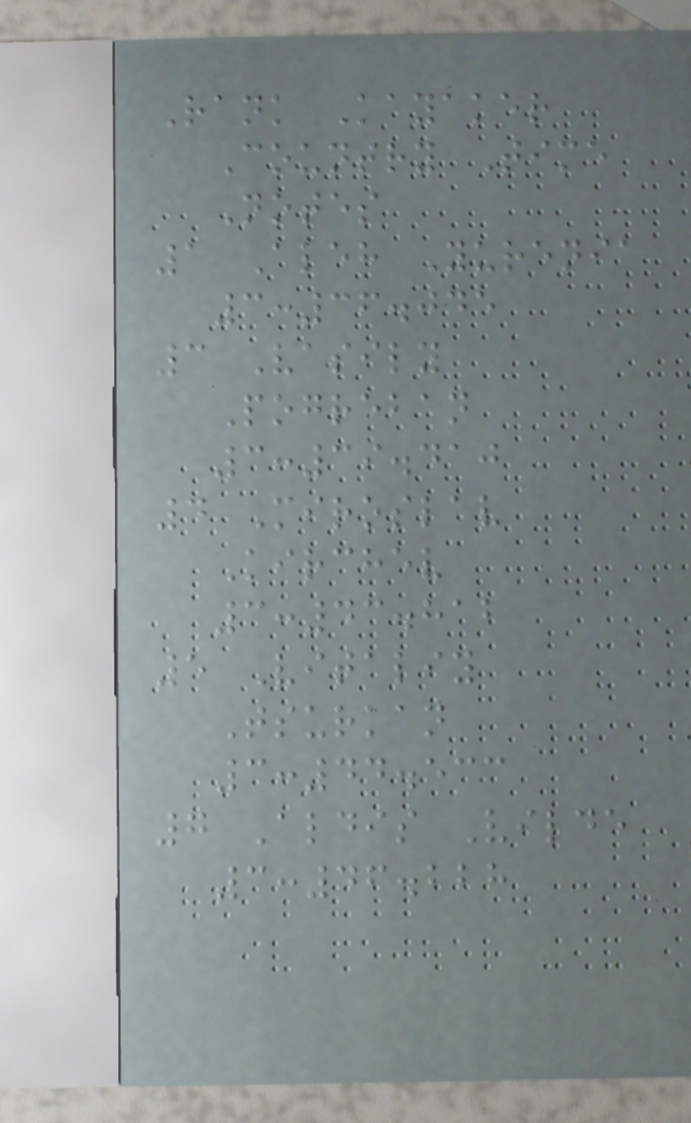Rank Kayaker
Country Time
Notes
1 Aleh Yurenia
3:36.045
3 Vasily
Pogreban
3:39.410
4 Miroslav
Kirchev
3:43.812
5 Vitaliy
Tsurkan
3:44.533
7 Aldis Vilde
3:46.228
